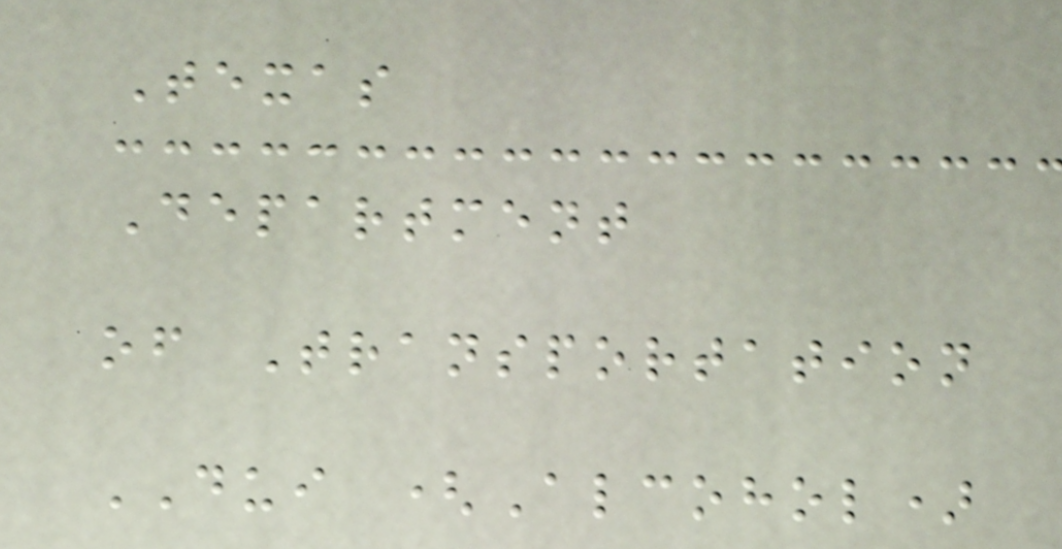Texas
Department
of Transportation
DUI (Alcohol)
